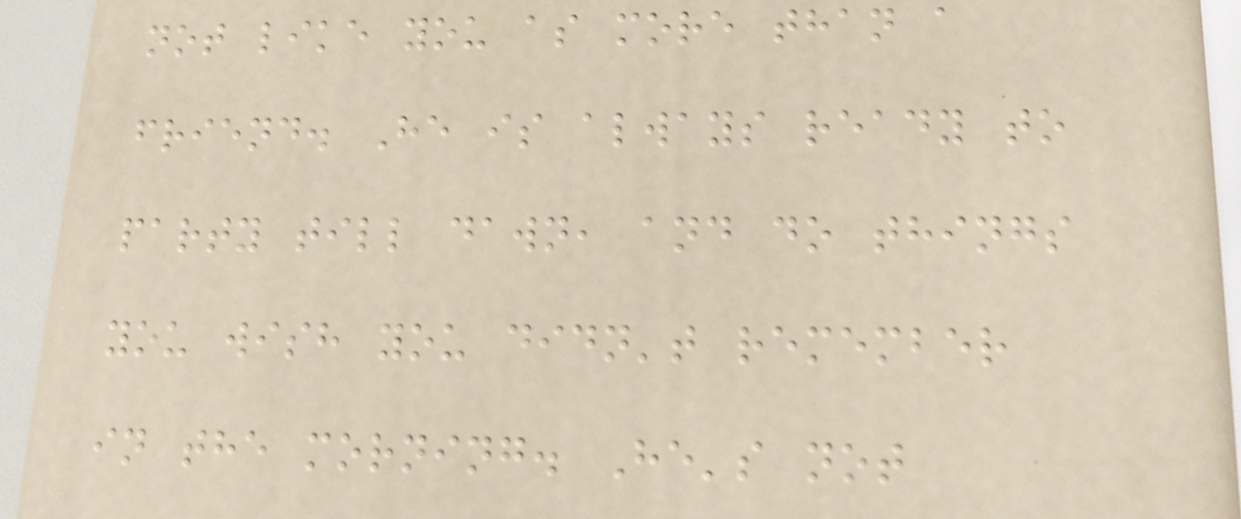not like you as more than a
friend. He is always ready to
party till dawn, and do things
you wish you didn't remember
in the morning. He's not
